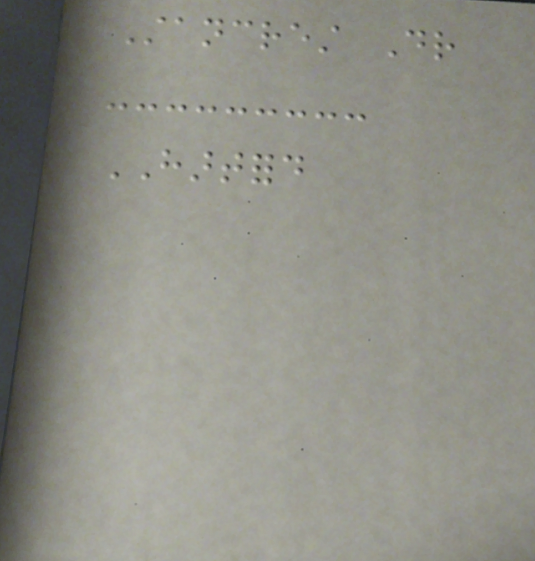Stancrest Dr
HARTFORD
